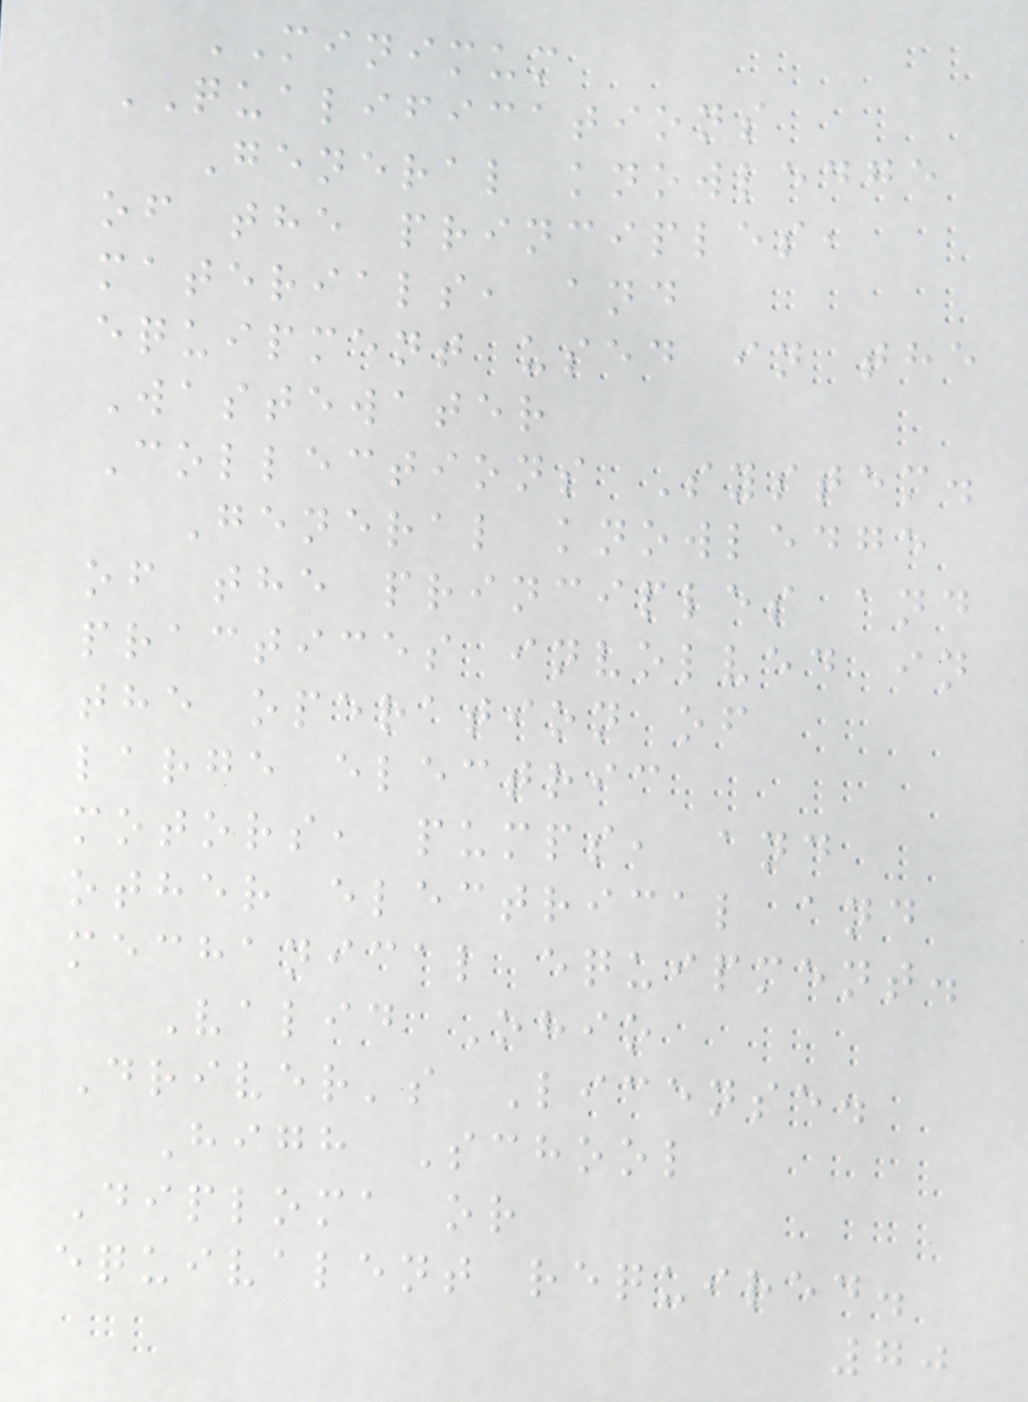MINIMUM
QUALIFICATIONS
General knowledge
of the principles,
materials, and
equipment used in the
Wastewater
Collections System.
General knowledge
of the principles and
practices involved in
the operation of
large electric
motors, pumps, and
other electrical and
mechanical equipment.
Valid Ohio
Driver's License.
High School
Diploma or
equivalent required.
70
